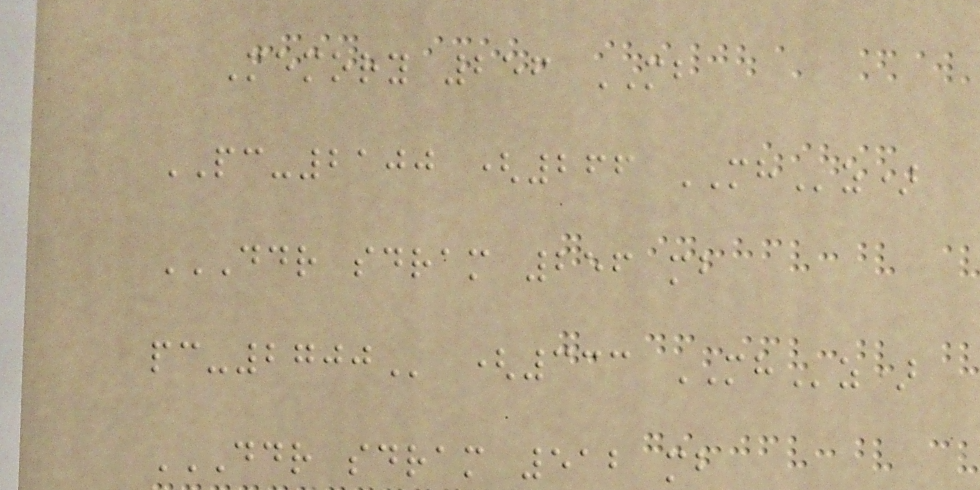Memory 256 MB
PC-2100 (266 MHz)
DDR SDRAM 256 MB
PC-2700 (333 MHz)
DDR SDRAM 512 MB
